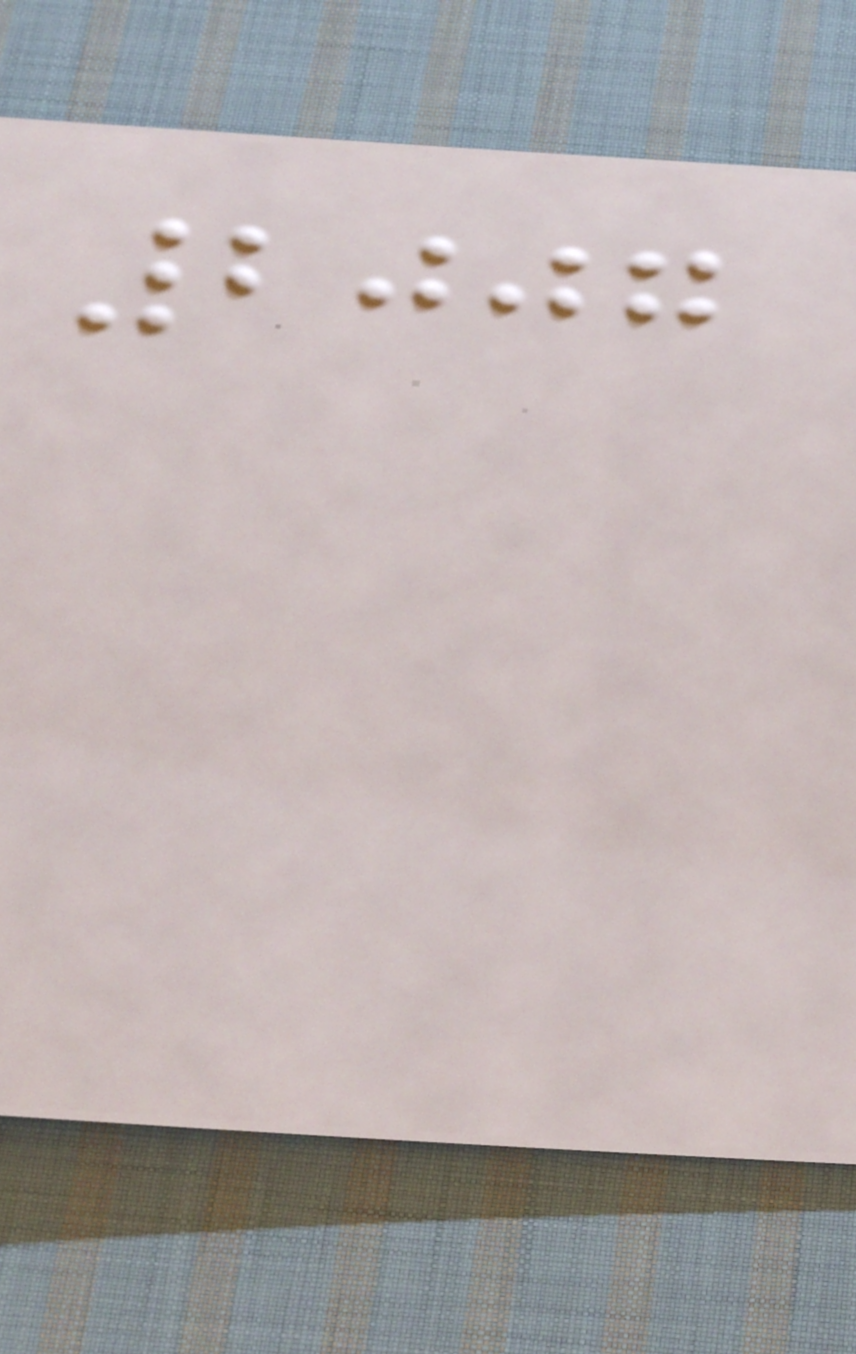2007
